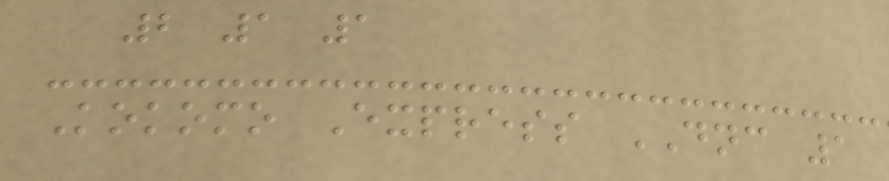2 1 1
Kokomo Express DNC 1
